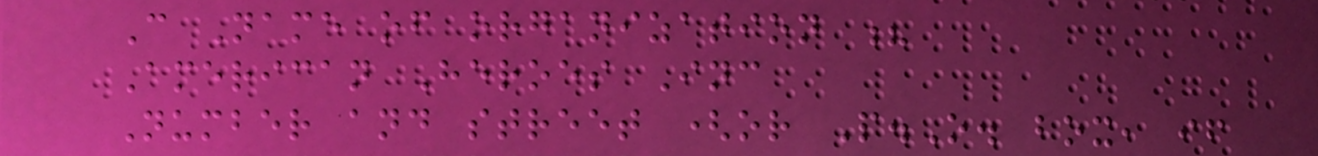C Name of organization ?
American Heroes Inc
Number and street (or P.O. box, if
